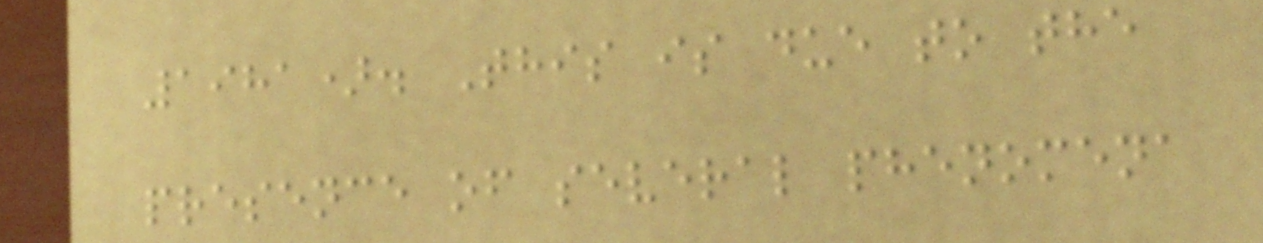1981). This is due to the
presence of several phenomena
